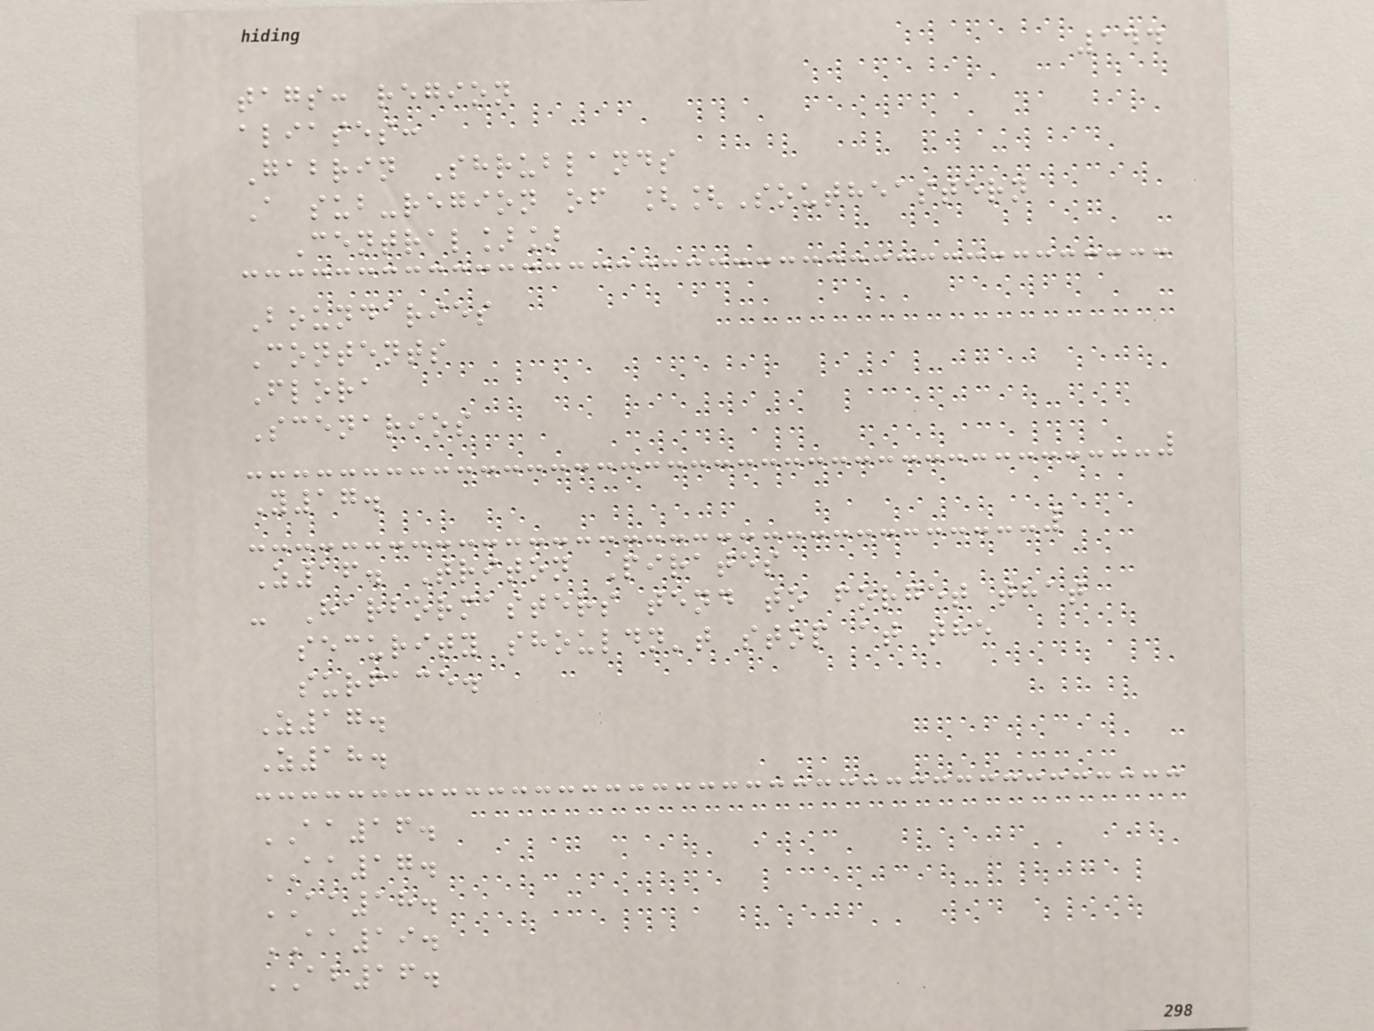144
tags: region
aliases:
Gabrin Shrublands
A sub-region of [[Southeastern
Central]]
Boundaries
Contents
Flora
Scenarios
Y17.
Z16. Triton Pirates
- Harbormasters tend to forget that
security shouldn't stop at the
surface.
Z17.
Z18.
AA16.
AA17.
AA18.
AA19.
AB16.
